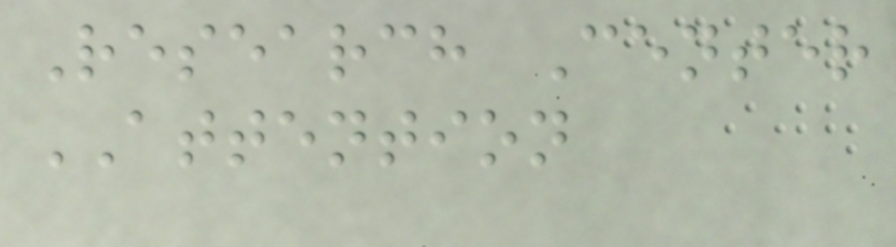Research Center
ATTENTION
